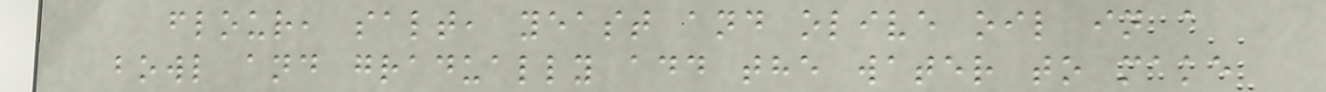flour, salt, yeast and olive oil in a
bowl and gradually add the water to make
